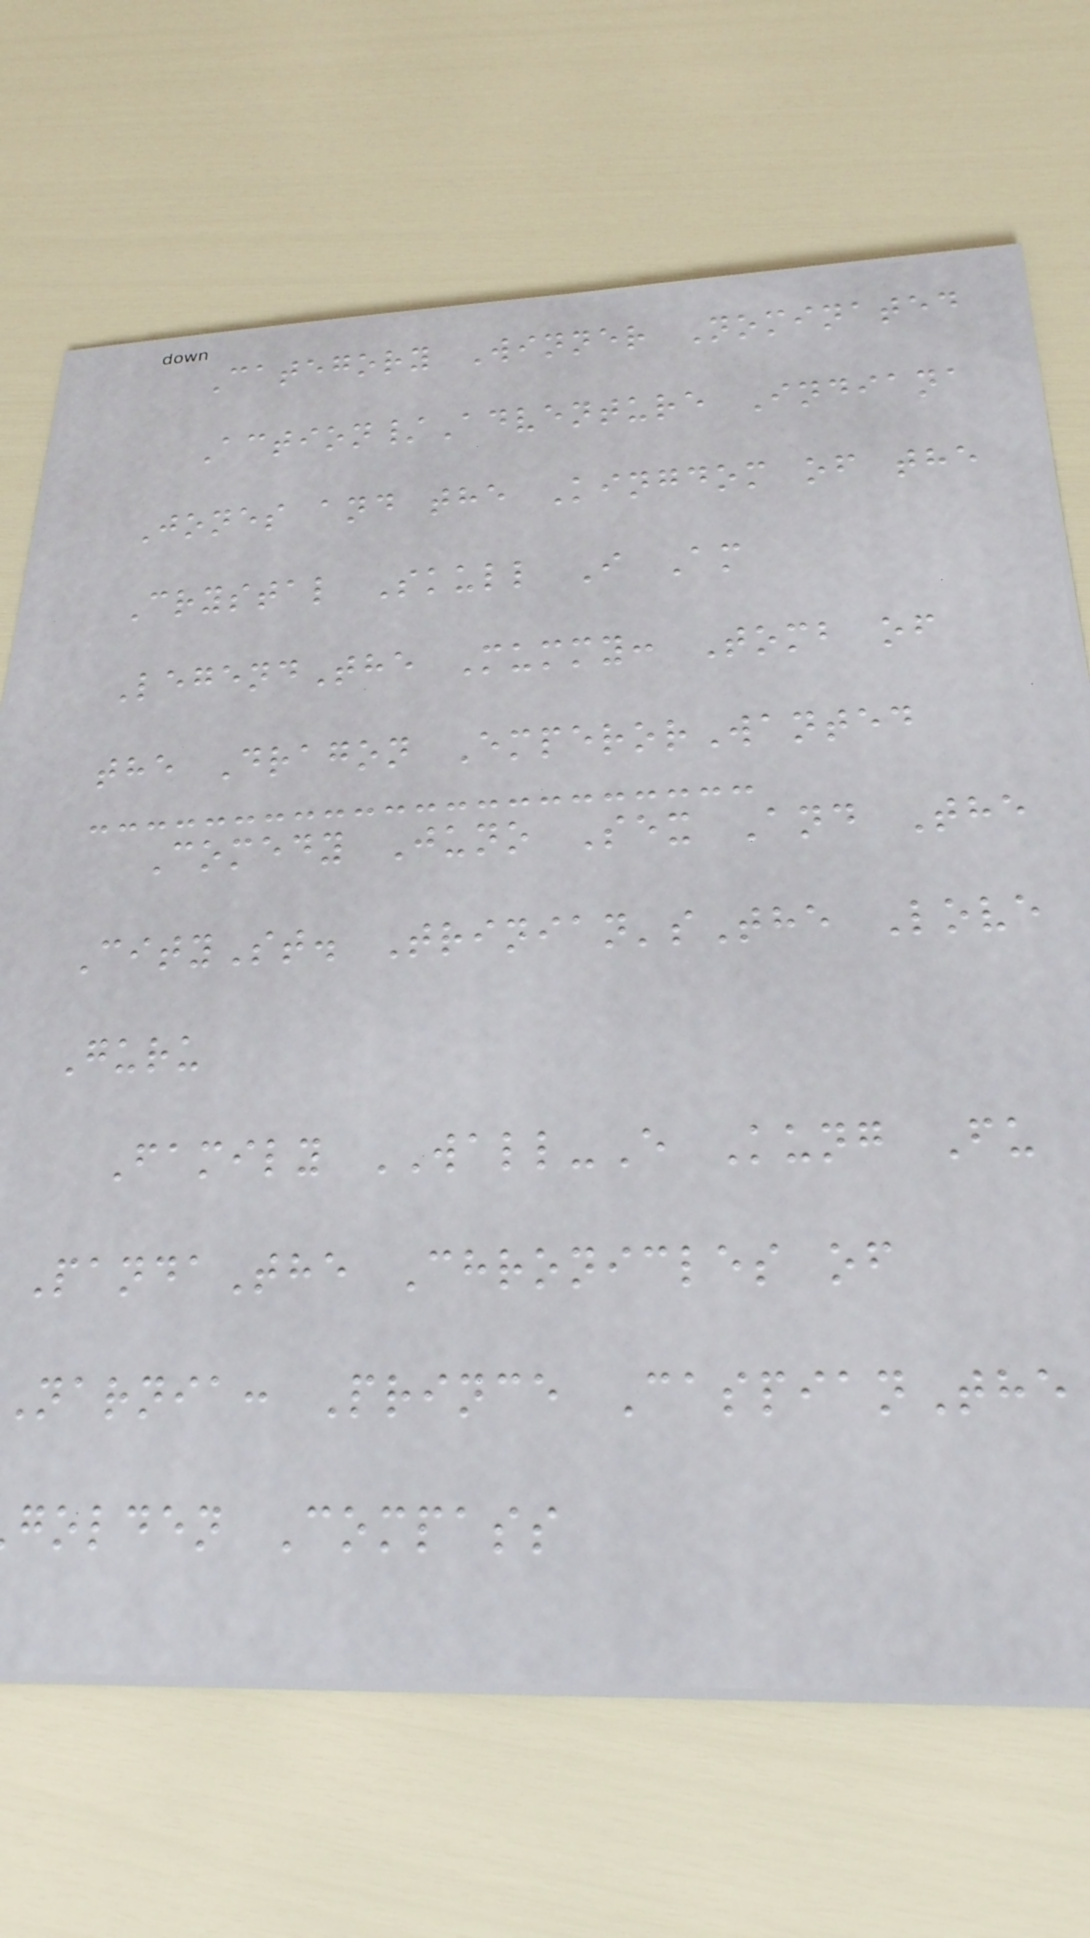Category Winner Nominated
Action/Adventure Indiana
Jones and the Kingdom of the
Crystal Skull I Am
LegendThe Mummy: Tomb of
the Dragon EmperorWanted
Comedy Juno Sex And The
CitySt. Trinian'sThe Love
Guru
Family WALL-E Kung Fu
PandaThe Chronicles of
Narnia: Prince CaspianThe
golden Compass
